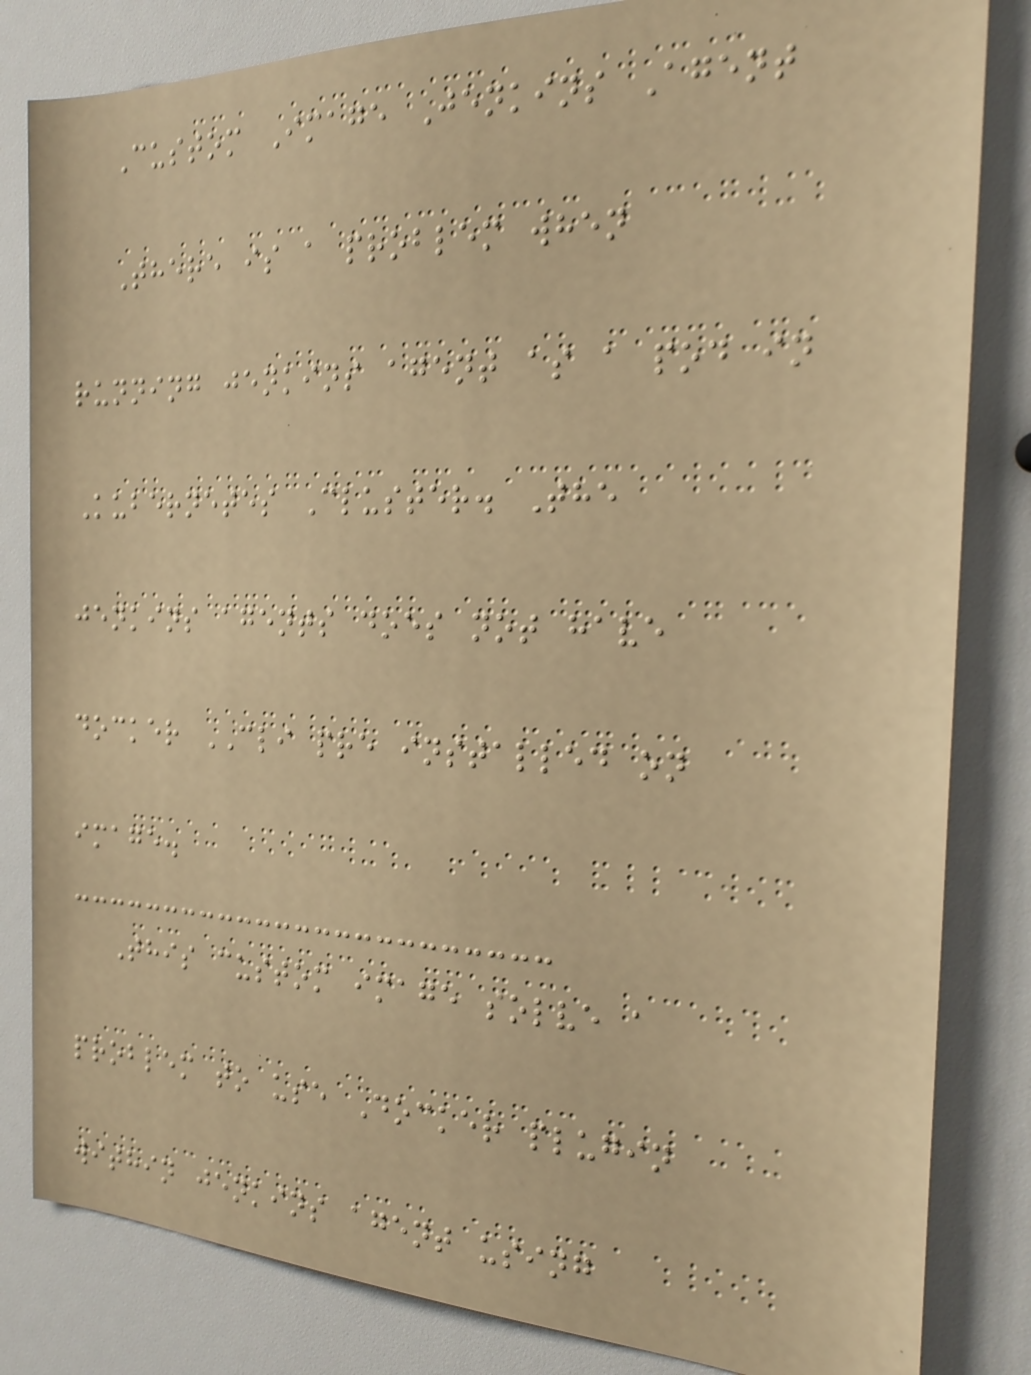Custom Image Jenkins Agent
There is a problem when
running jenkins agent as a pod in
Kubernetes Cluster. The
jenkins agents does not have
docker CLI pre installed on
image.
This custom image solve a
problem to use Docker plugin
within jenkins agent using
